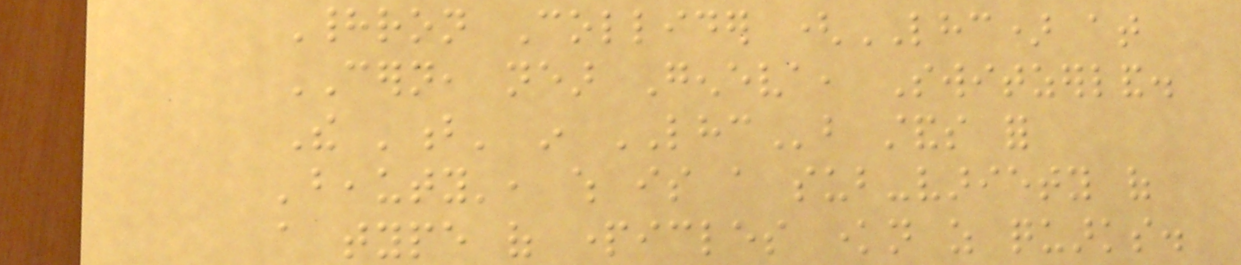Hadron Collider (LHC) at
CERN, near Geneva, Switzerland.
The 'b' in LHCb stands for
'beauty', which is a sub-variety of
a type of particles known as quarks.
